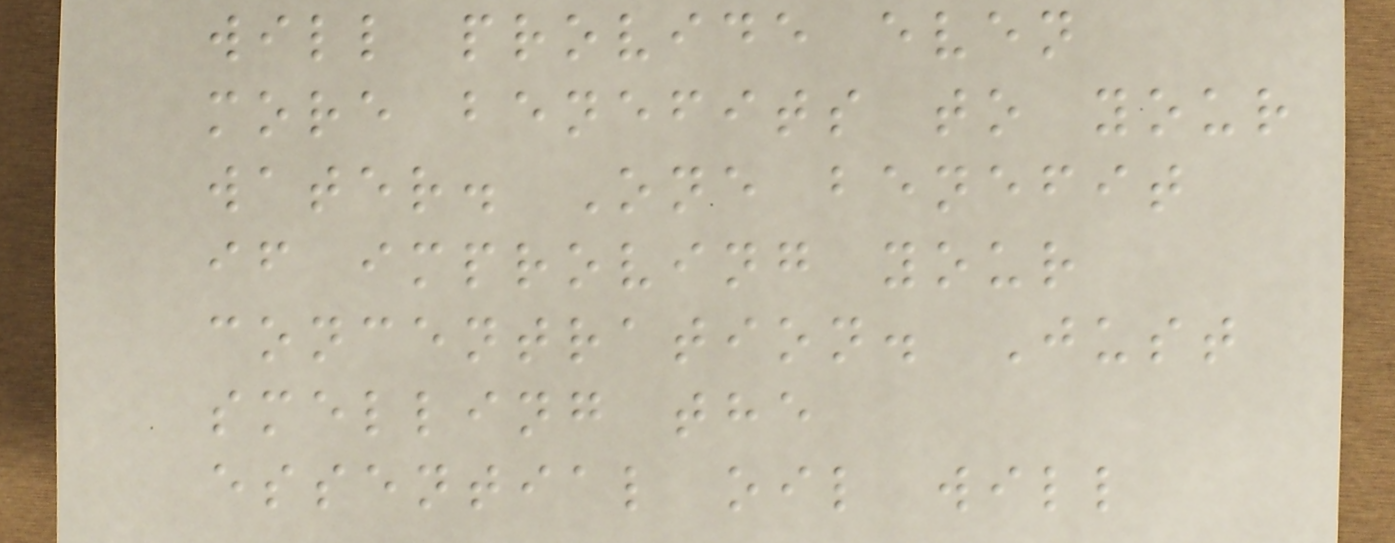will provide even
more benefits to your
water. One benefit
if improving your
concentration. Just
smelling the
essential oil will
